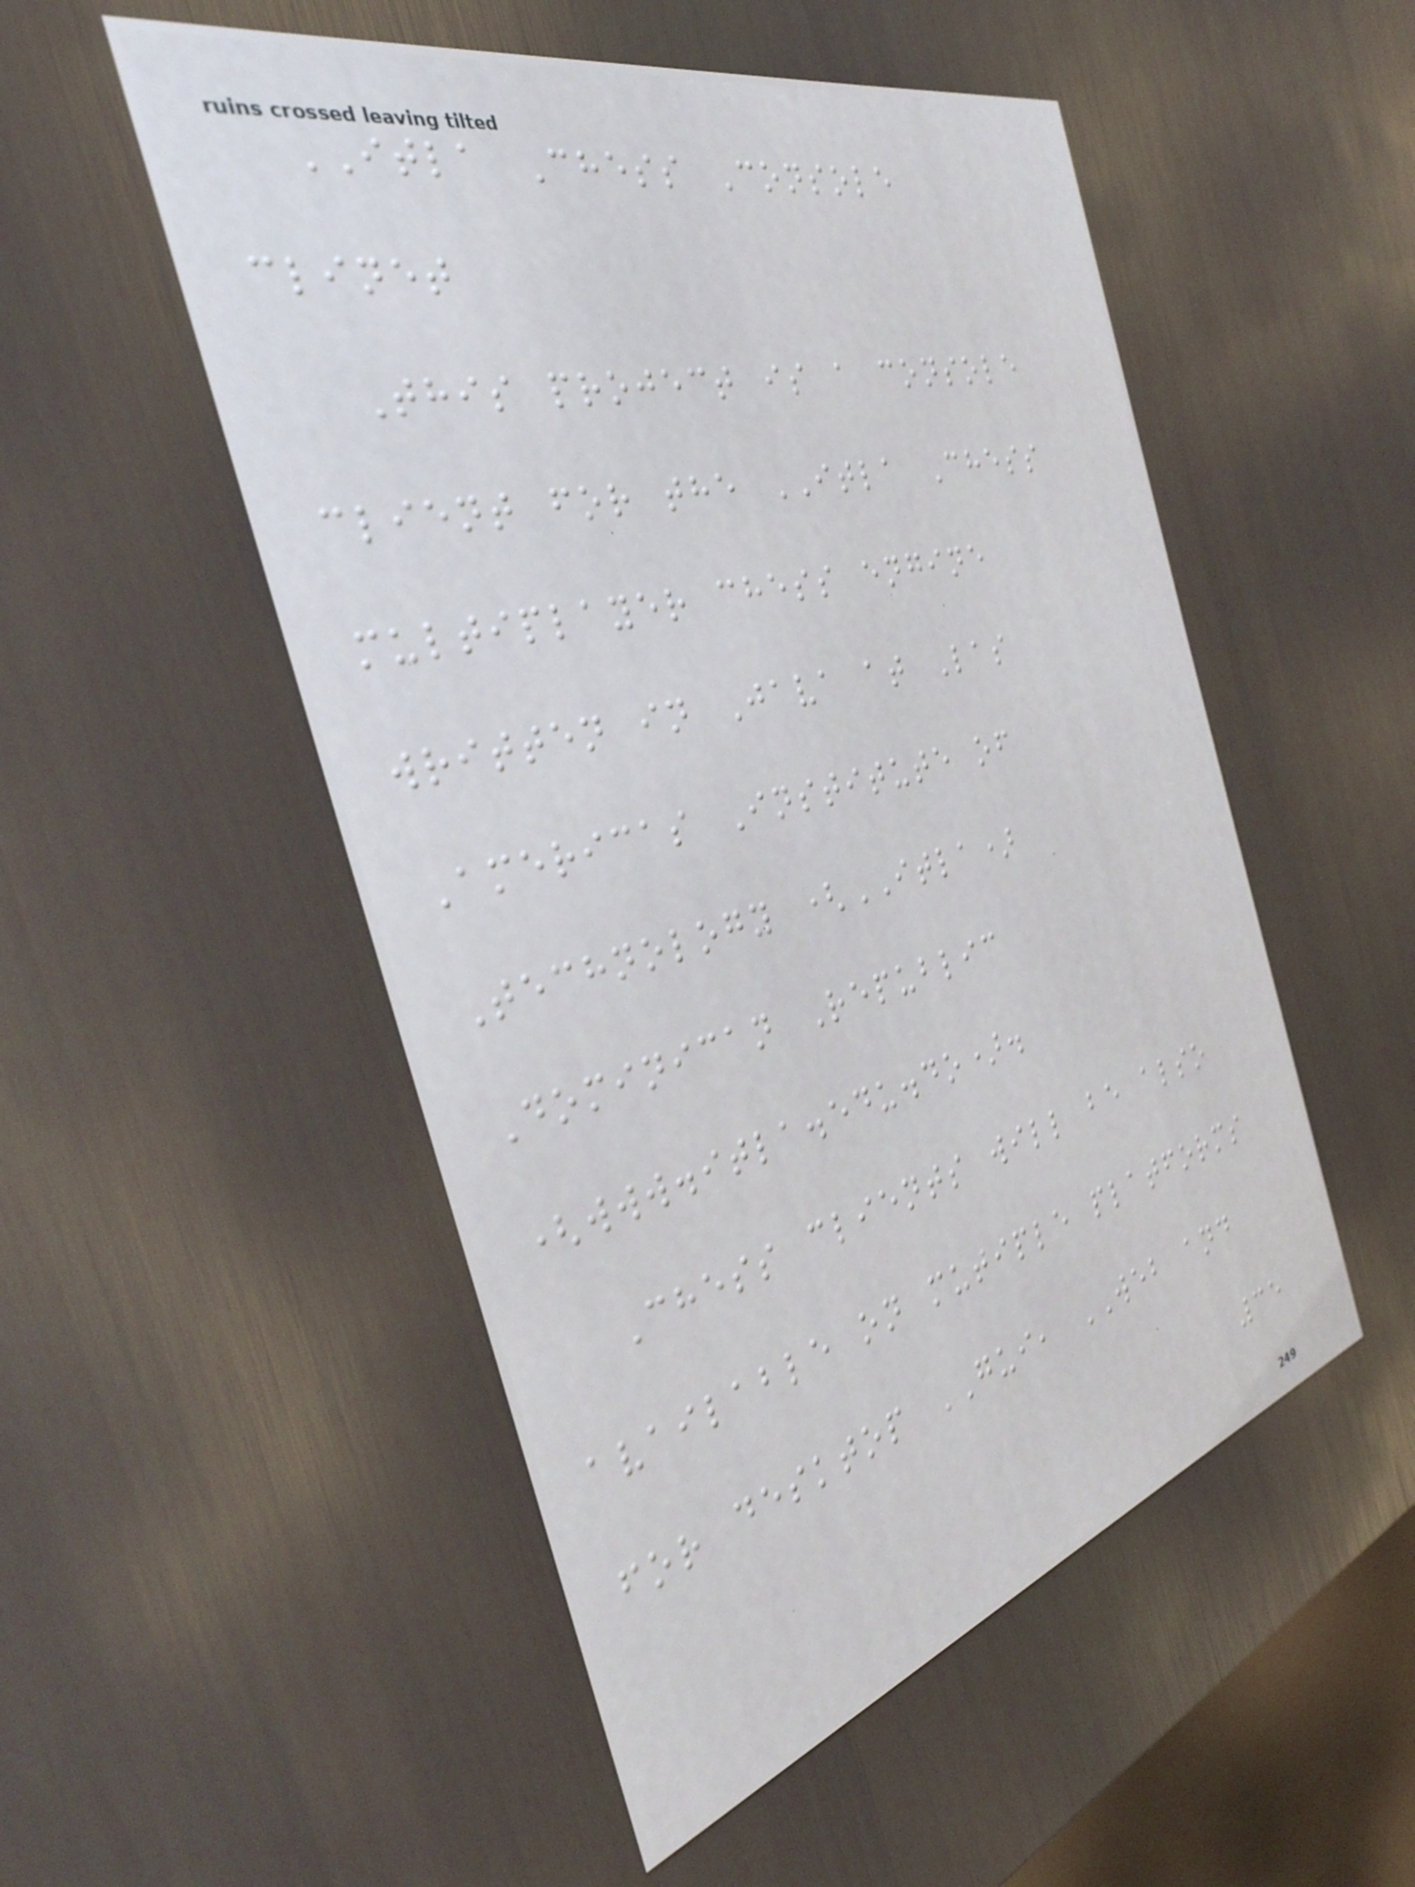ITLA Chess Console
clinet
This project is a console
client for the ITLA Chess
multiplayer chess engine
written in Java at Las
Americas Institute of
Technology (ITLA)
Dominican Republic
(www.itla.edu.do).
Chess clients will be also
available on mutiple platforms
for desktop GUI, WEB and
35
